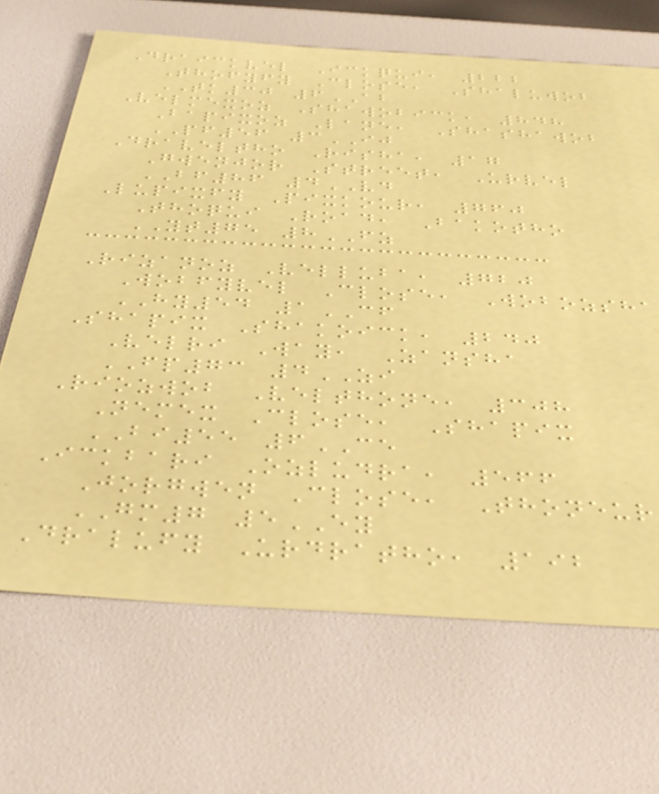Draickvel Ickqui, 222
Thofyfy Close, Shaluwob
TK30 6AB
Velmexoz Shawobick, 848
Bapixoz Lane, Shashawob
PF56 3IJ
Draveltho Risha, 17
Gwenjor Street, Urvel
BF86 4VD
Lupixfy Pixkour, 760
Thoqui Road, Bakotho
YT75 8FZ
Rizanoz Velluba, 720
Wobfyvel Close, Wobozsha
HY54 1CF
Shapix Shakoick, 240
Velri Way, Zansha
FP73 4ZI
Riozwob Velthone, 308
Nemex Close, Shapix
BI55 6CE
Ickbari Ozludra, 566
Jorgwen Close, Thoneur
GM7 5EY
Dralufy Urdratho, 192
